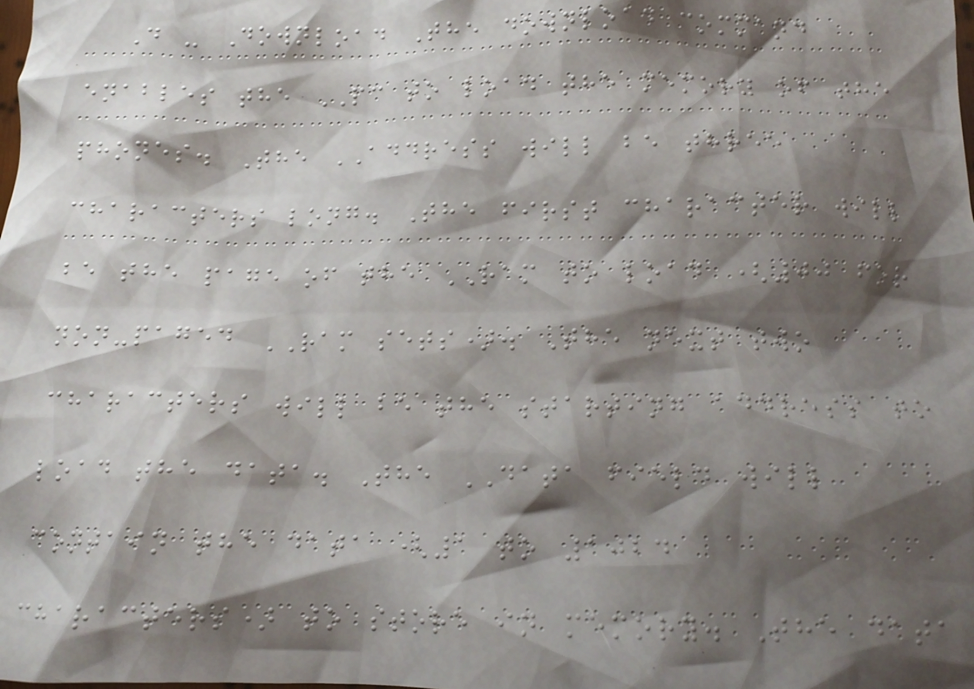D - Download The download command
enables the PC to load the memory of the
phones. The ADDRESS will be three
characters long. The first character will
be the page of the RAM to load (00 for
non-paged RAM sets). The next two
characters will be the starting address to
load the data. The DATA field will
contain the data (1 to 1024
characters) to store in memory. The data
